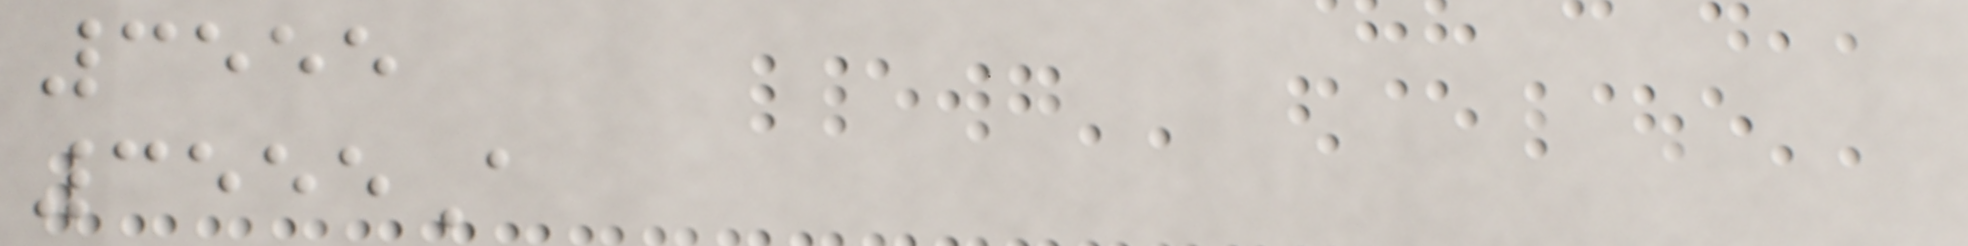3555
3555A
